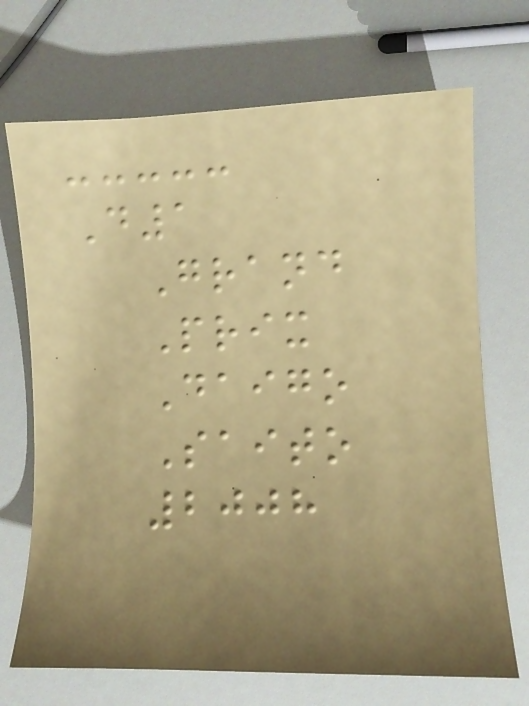D1
Grand
Prix
Daigo
Saito
2008
